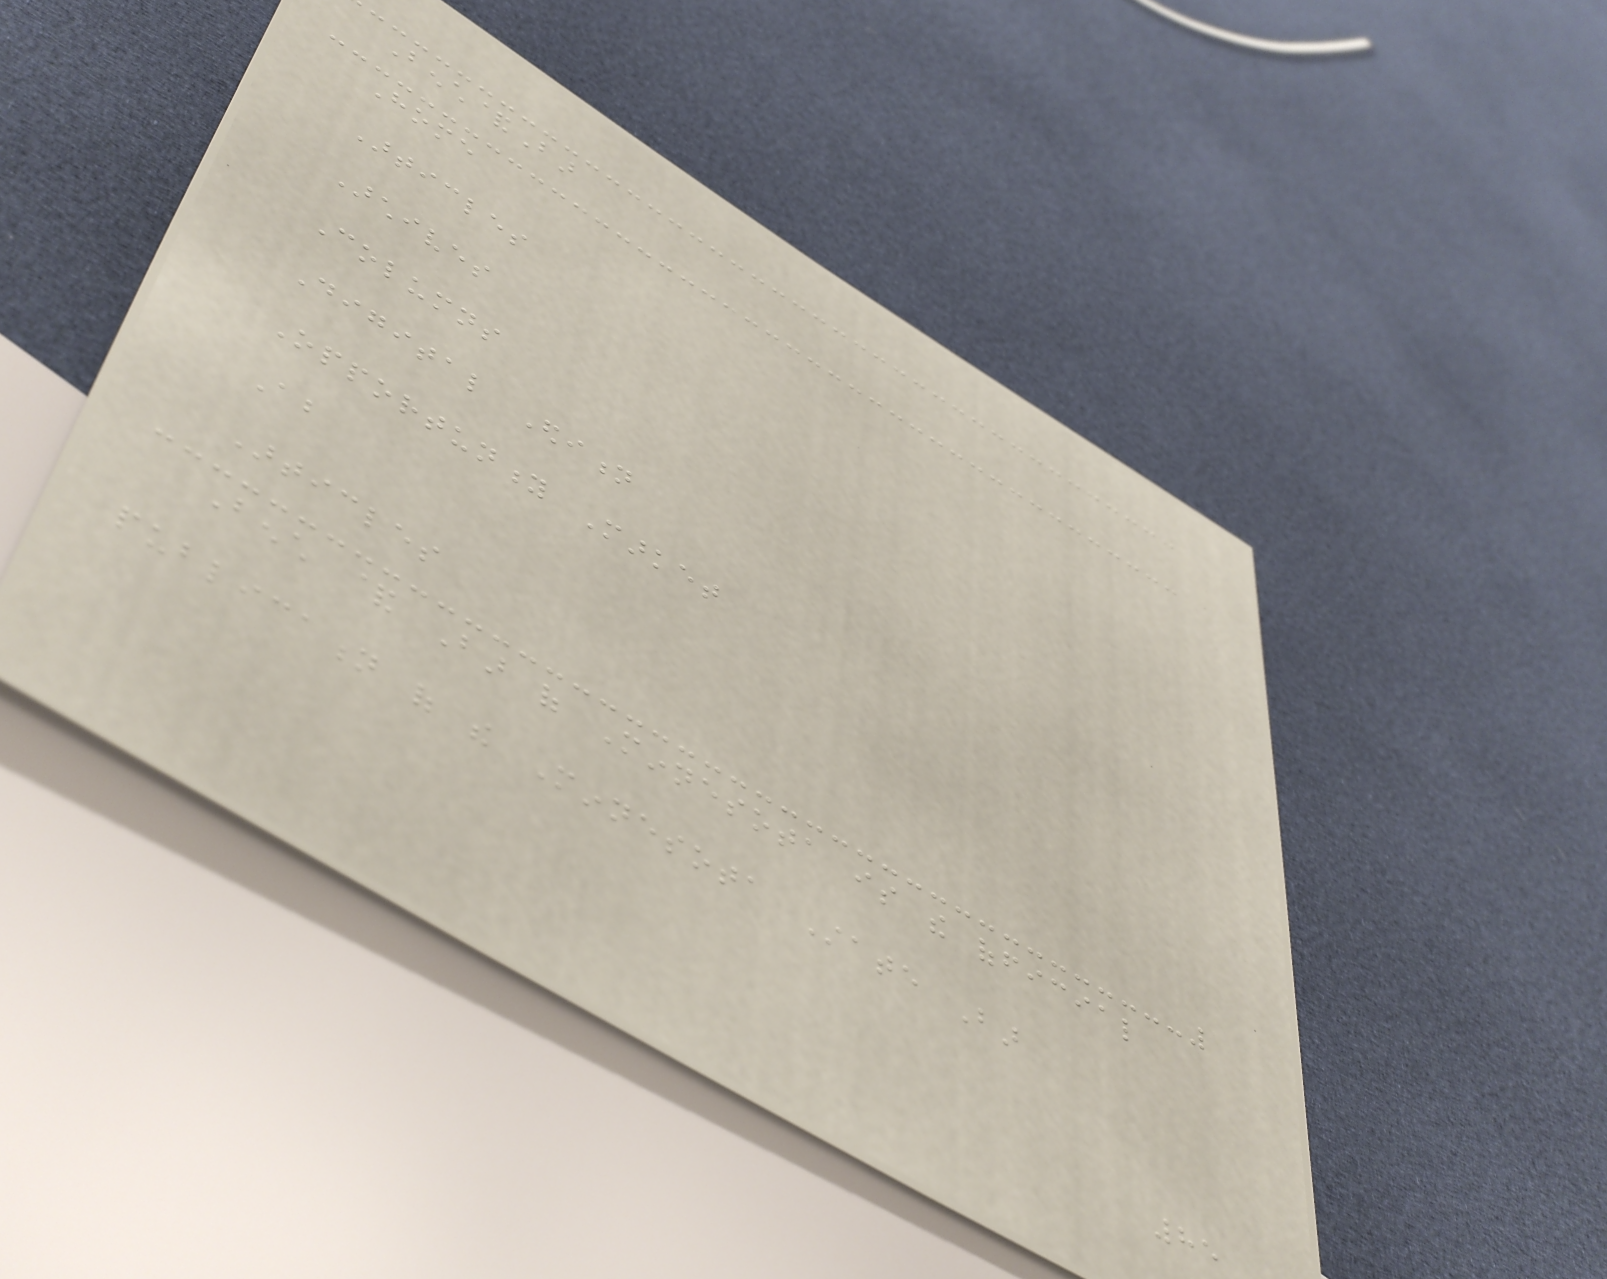Bench&Bar
Home
Articles
Archives
Columns
Digital Edition
Opportunity Market
About
Articles
Bench & Bar of Minnesota is the official
publication of the Minnesota State Bar
85
